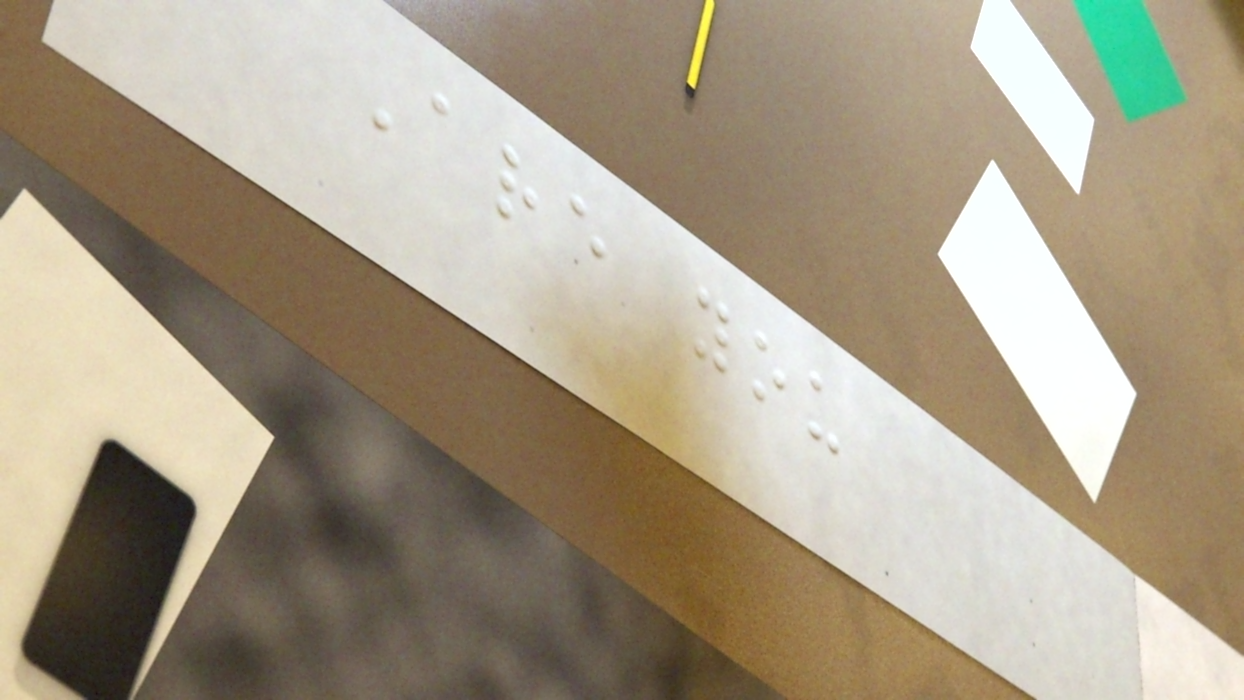Are you
